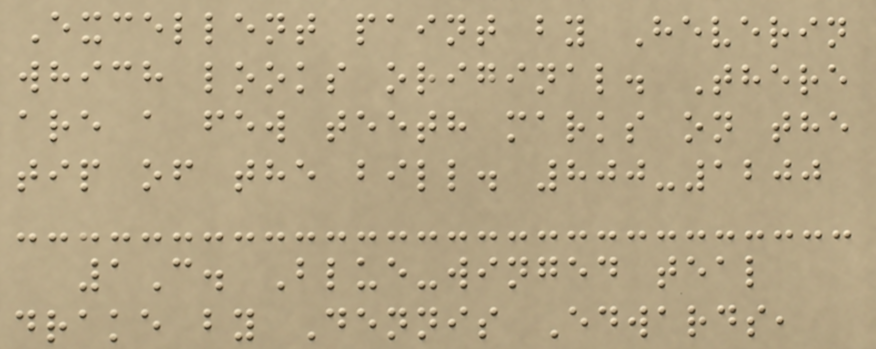Excellent paint by Heverin
which looks original. There
are a few teeth marks on the
tip of the bill. 800-1200
1C. Blue-winged teal
drake by Dennis Edwards,
